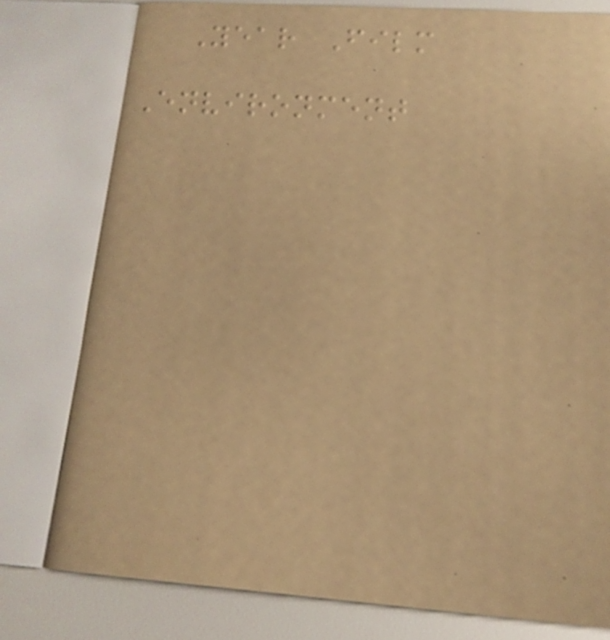Year Film
Environment
